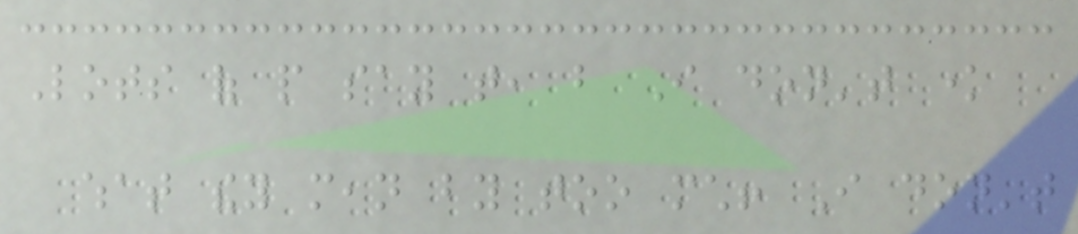Lots of people say that, but I don't know
what they mean by too much! I don't
